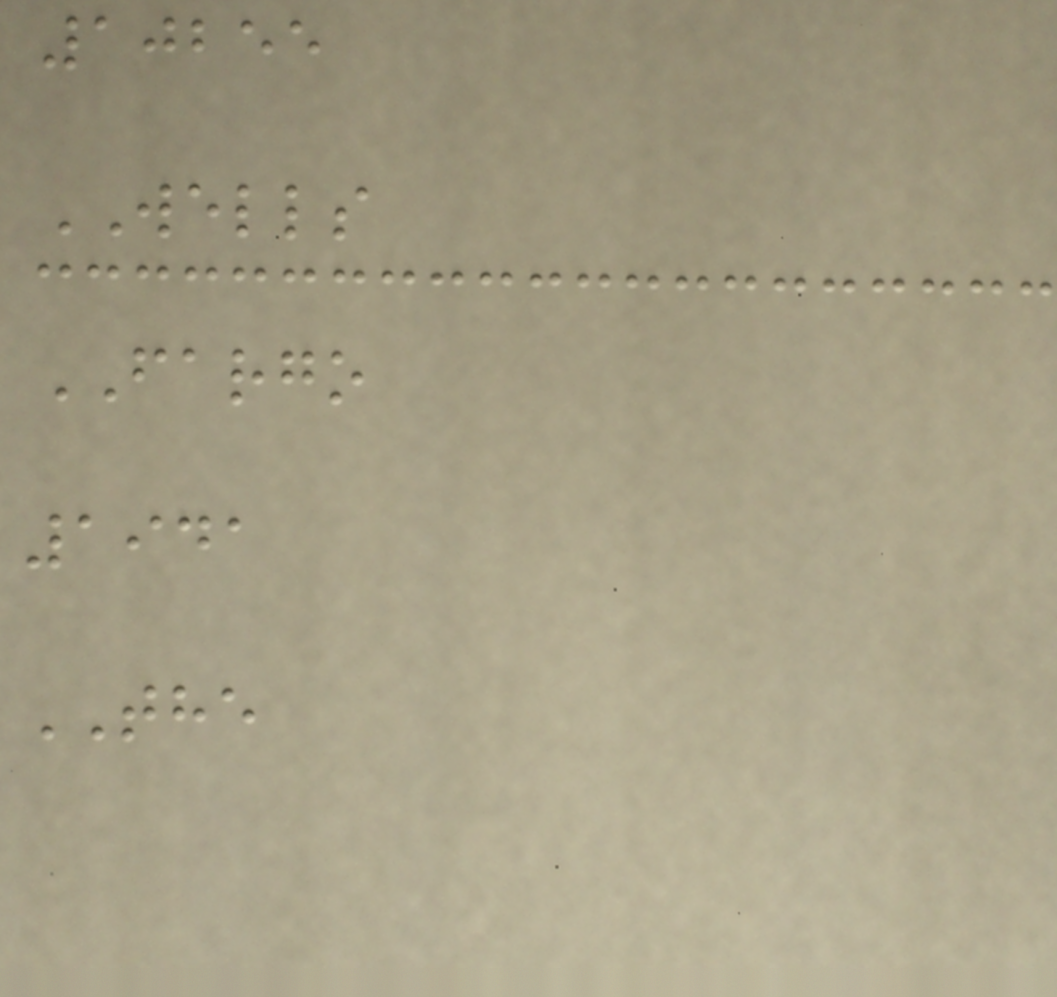10255
WELLS
FARGO
1941
THE
